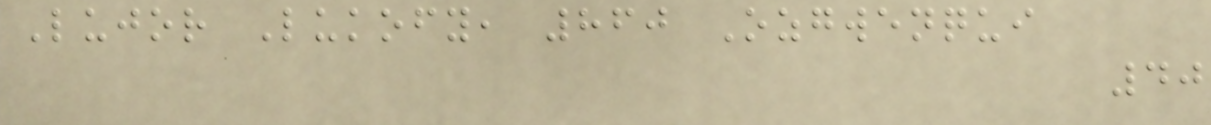Lujor Lukofy, 860 Ozgwenqui
40
